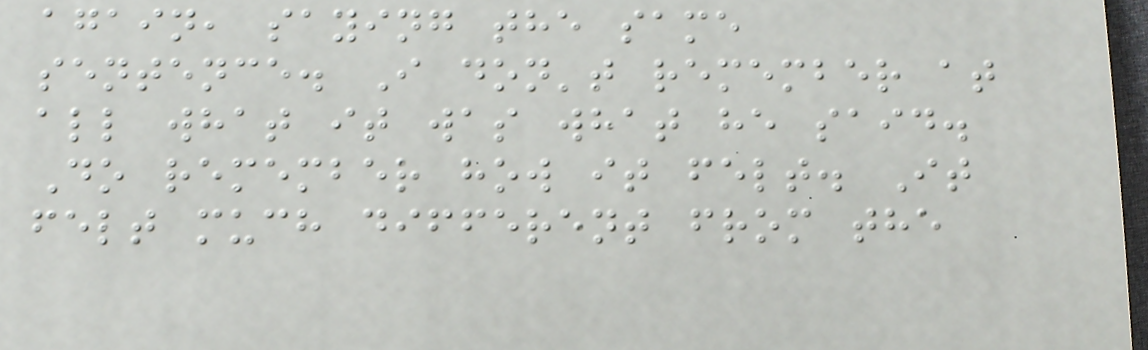again, saying the same
sentence. I don't remember at
all what it was what he said.
Do remember how it felt. It
felt much different from the
